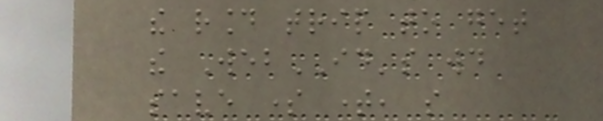the round trip to get
the WebID's would
save some time, so
